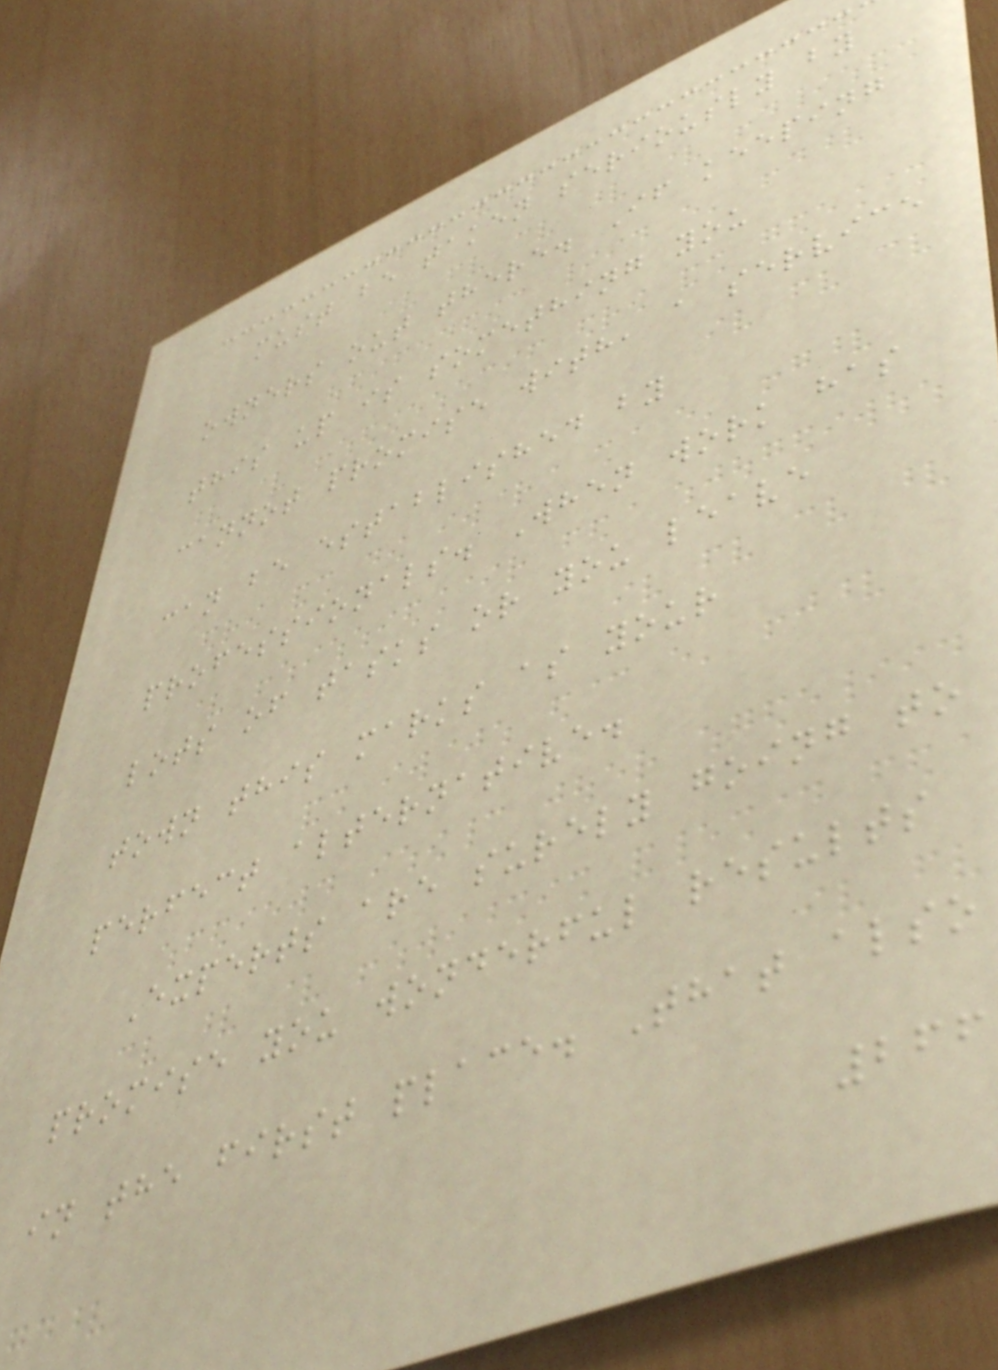must be taken seriously by
owners out there. If keeping
this up is something you
cannot promise with, a service
can be established by
professionals. When work has
lots of tasks or you leave
town this marks as your
perfect alternative.
Experts are surely going to
promise you wonderful results
in the first place. That also
266
